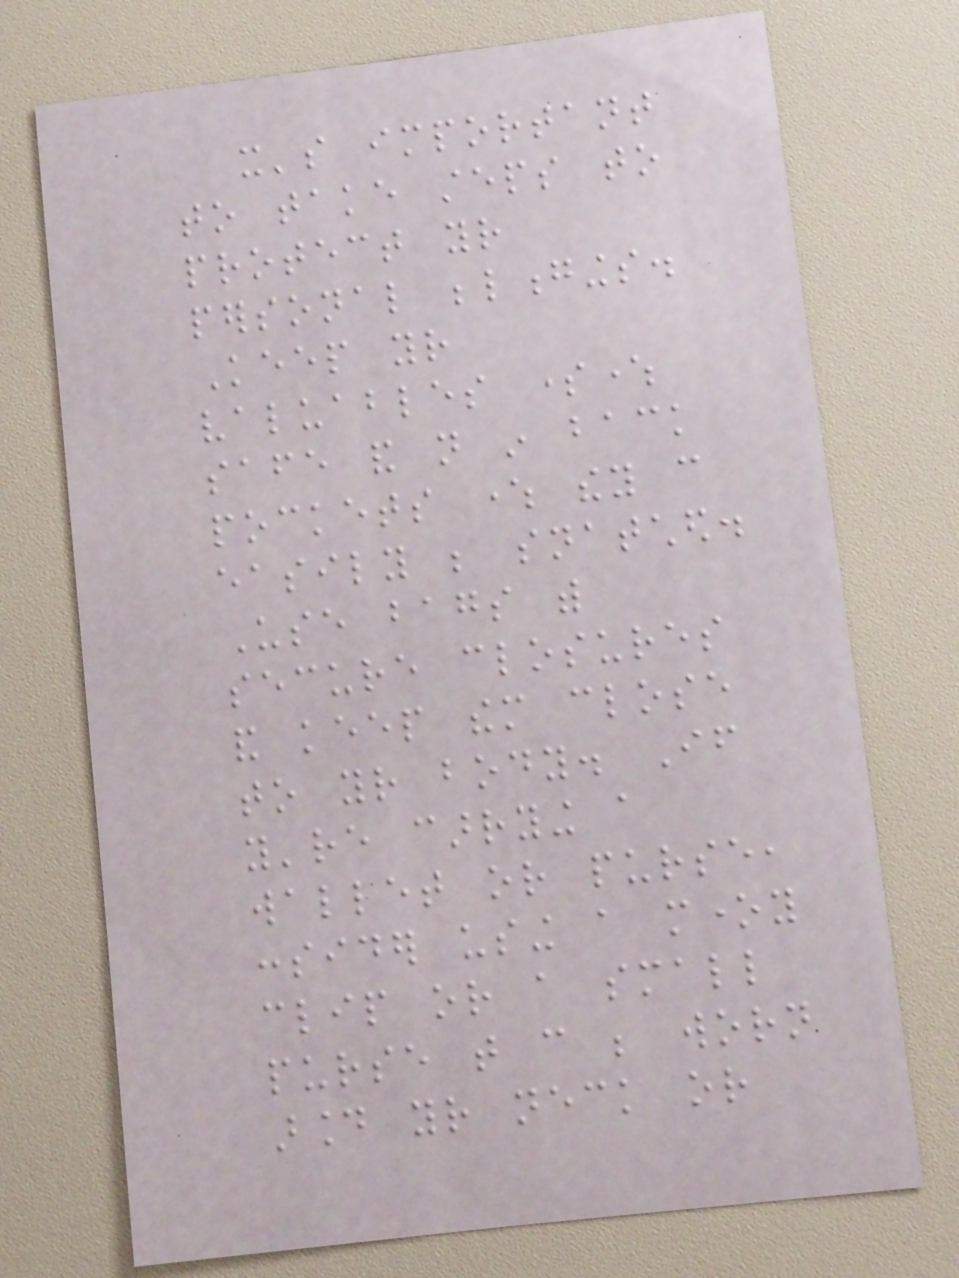it's important
to take steps to
protect your
personal belongings.
Keep your
valuables somewhere
safe and not in back
pockets where they can
easily be snatched.
Use bags with
secure closures
and keep them close
to your body. If
you're carrying a
wallet or purse,
consider using a money
clip or a small
purse that can be worn
around your neck or
